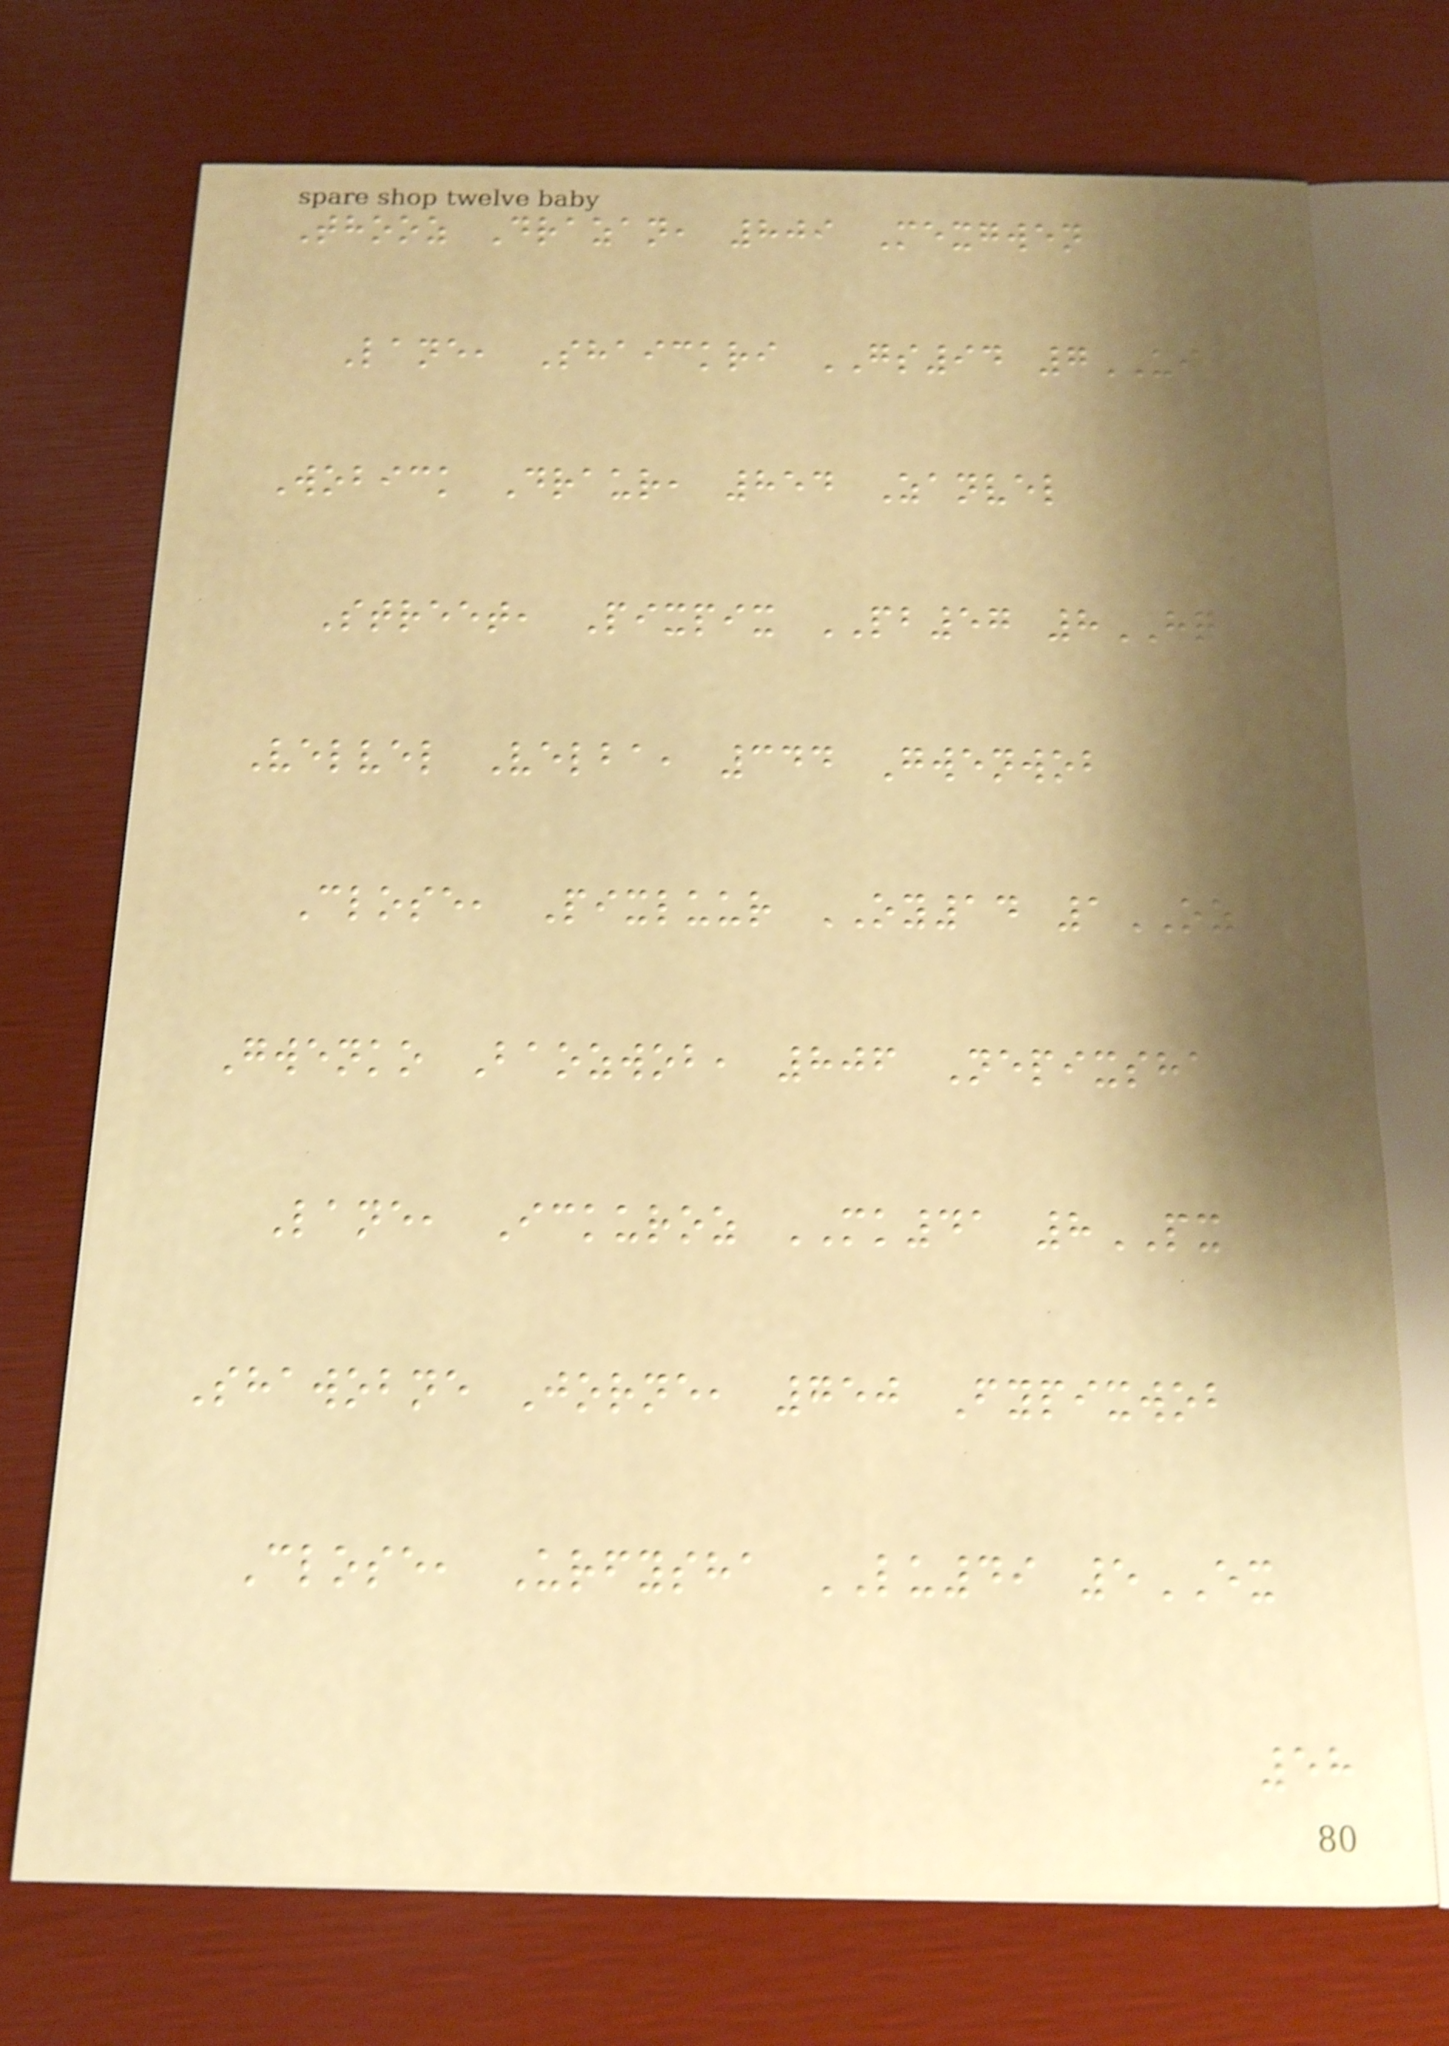Thooz Drazan, 809 Mexgwen
Lane, Shaickri GS94 7UI
Wobick Draur, 854 Zanvel
Street, Pixpix PB57 8HQ
Velvel Velba, 344 Gwenwob
Close, Pixluur OY14 1OZ
Gwenko Baozwob, 806 Nepixsha
Lane, Ickuroz MK41 8PX
Shawobne Jorne, 750 Fypixwob
Close, Urfysha LU49 5EX
58
